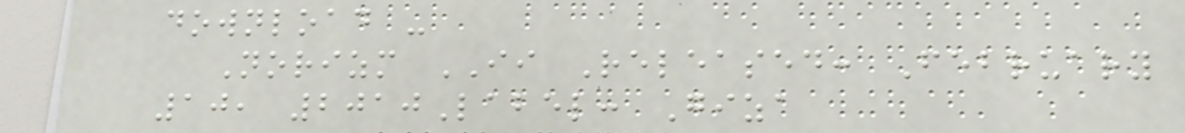download -
Norizm II Released: February
10, 2010Label: Giza
